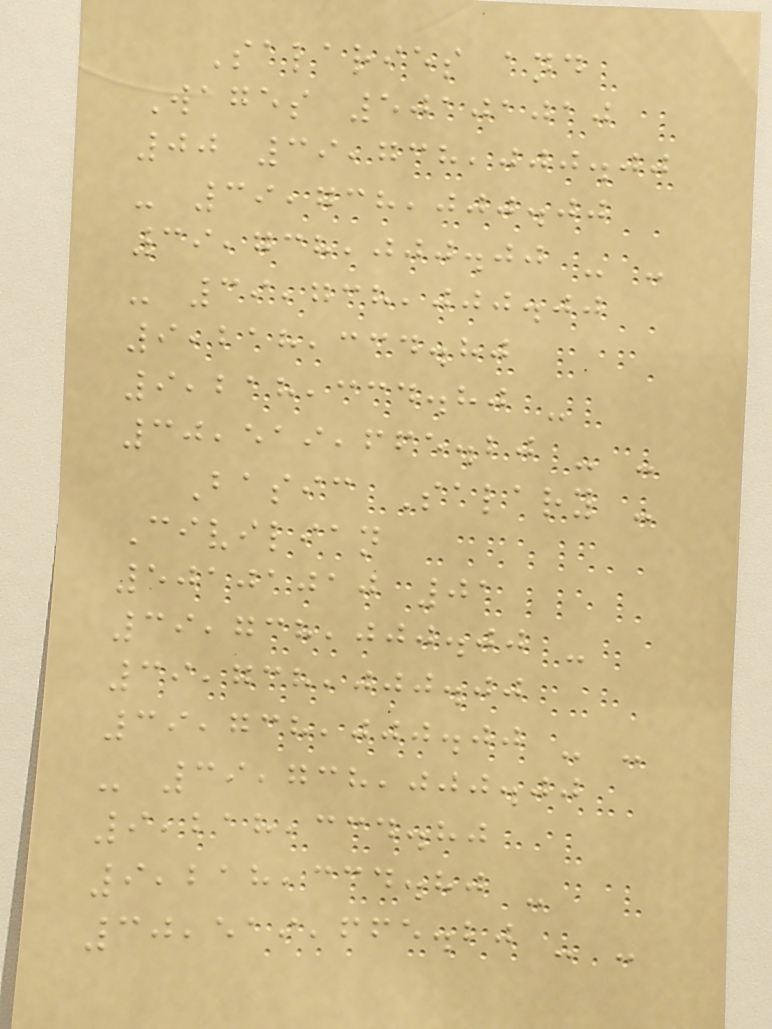Salaries and
Wages 50101010
00 39,738,000.00
- 39,738,000.00
39,738,000.00 - -
- 39,738,000.00
9,218,334.80
9,218,334.80 -
30,519,665.20 - -
Basic Salary -
Civilian
50101010 01
39,738,000.00 -
39,738,000.00
39,738,000.00 - -
- 39,738,000.00
9,218,334.80
9,218,334.80 -
30,519,665.20 - -
